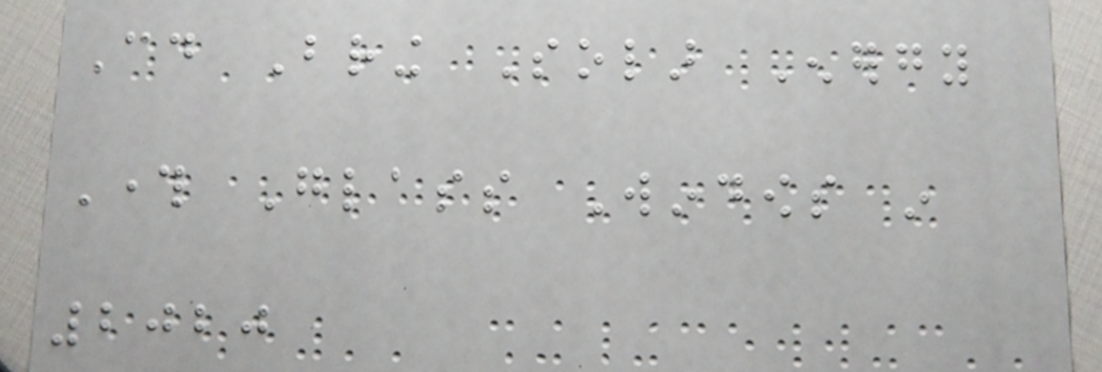Could Bring Solar Energy
Through Glass Windows in
2020
